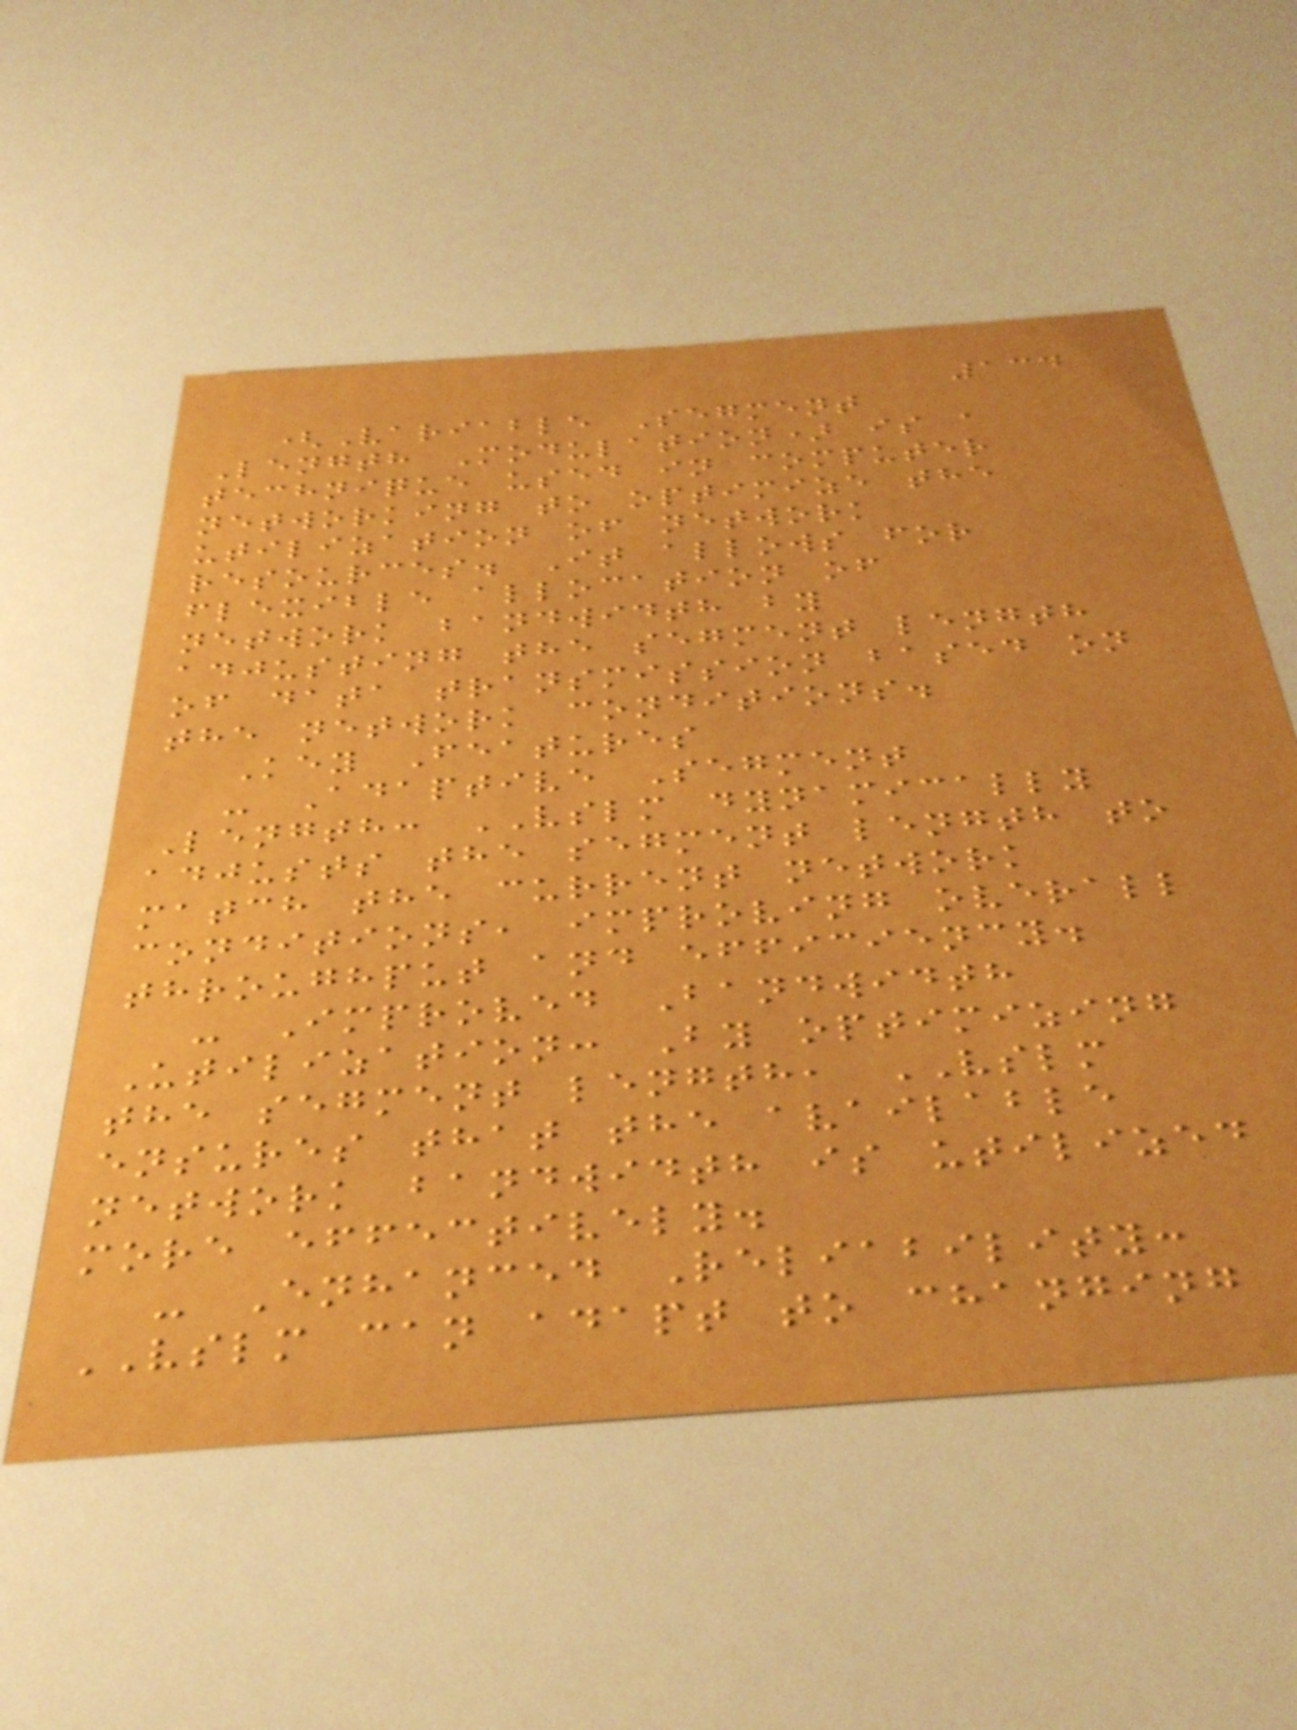134
(Variable Segment
Length Modulation) is a
technique used in computer
networking to optimize the
utilization of network
resources. It allows for
flexible allocation of
network bandwidth by
adjusting the segment length
of data transmission based on
the network conditions.
Key Features
- Adaptive Segment
Length: VSLM dynamically
adjusts the segment length to
match the current network
conditions, improving overall
throughput and efficiency.
- Improved Bandwidth
Utilization: By optimizing
the segment length, VSLM
ensures that the available
network bandwidth is utilized
more effectively.
- Enhanced Reliability:
VSLM can adapt to changing
